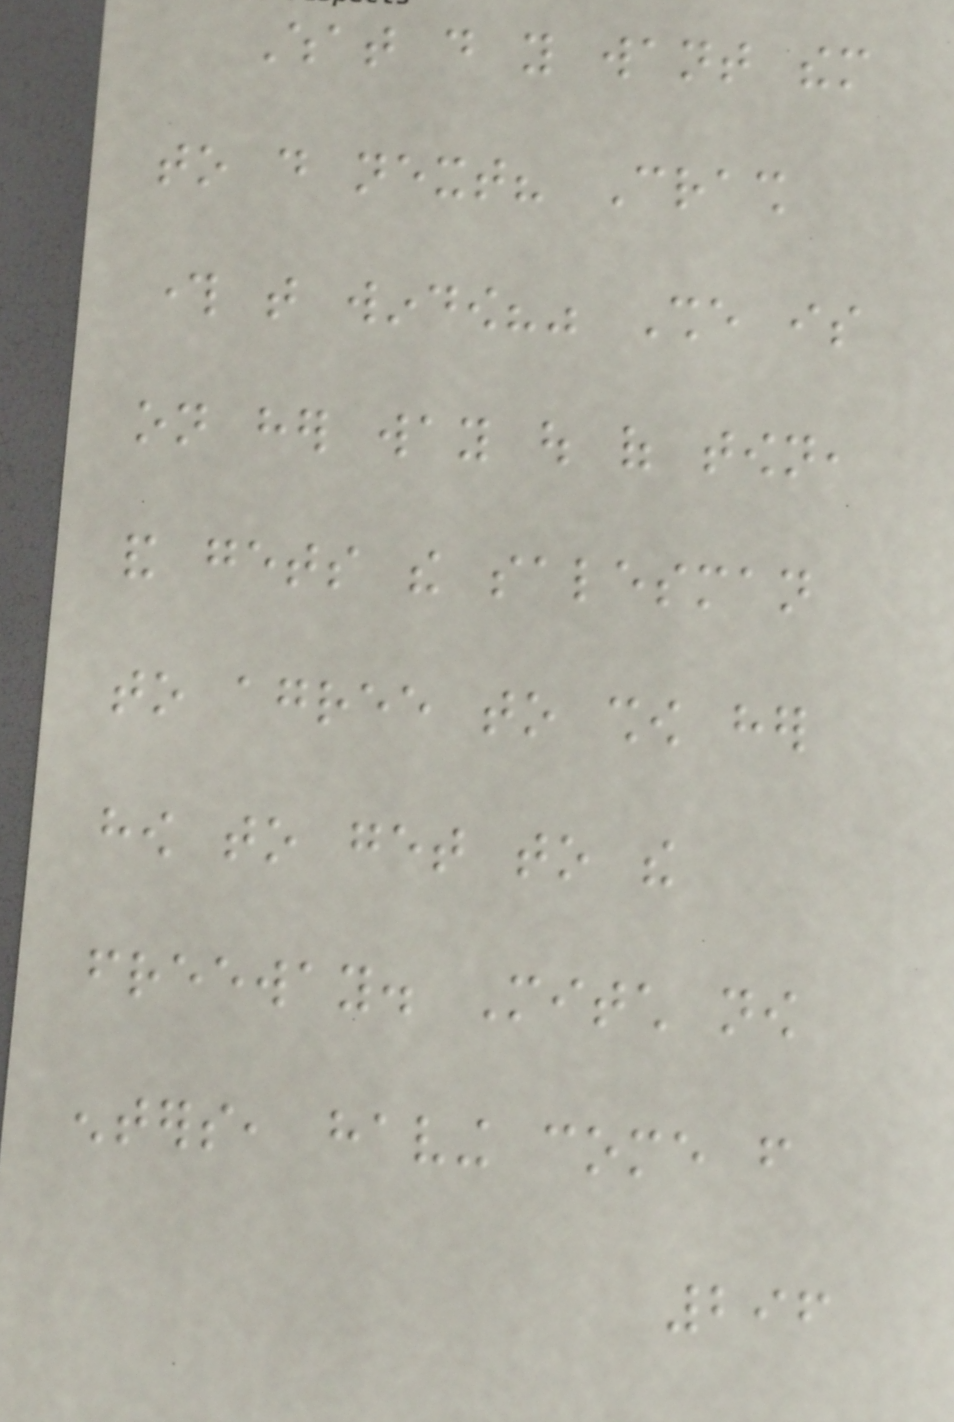What do you want them
to do next? Crash
through that window?" She is
on her way out of town,
and gets the salesman
to agree to show her
how to get to the
freeway. Mitch now
enters, having come from
296
